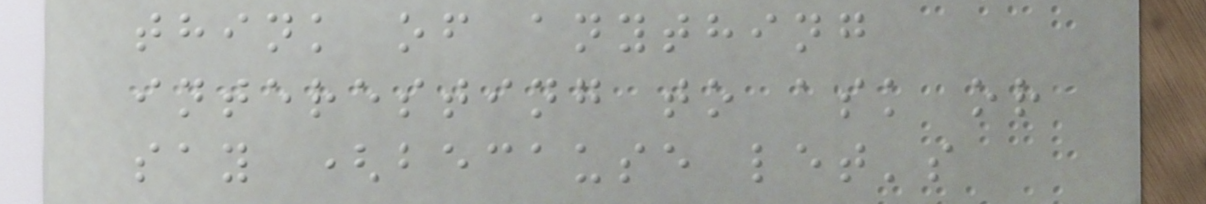think of anything
interesting to ask or
say (because let's
